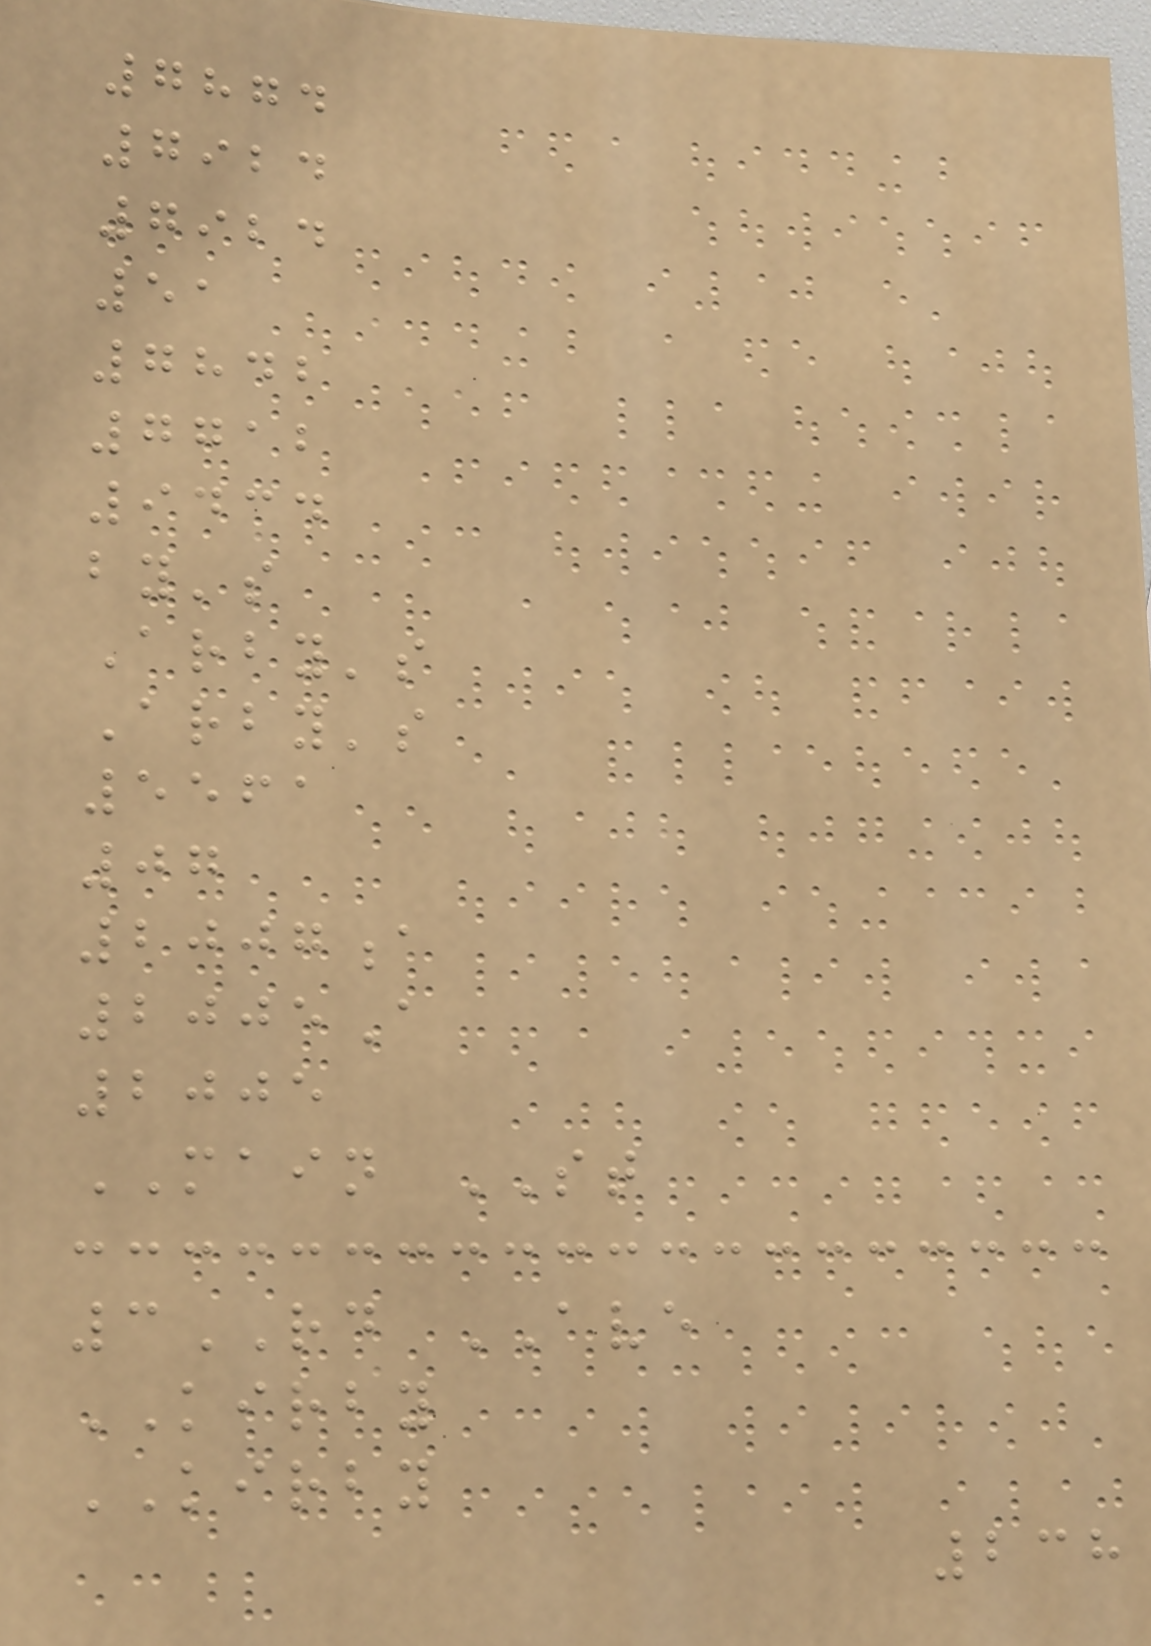7874
7924
7924
51
7842
7712
9434
by's
Arby's
Arby's
5561
07
2007a
2005A
2005
MAIN ST
3RD AVE
KIRBY
KIRBY
238
